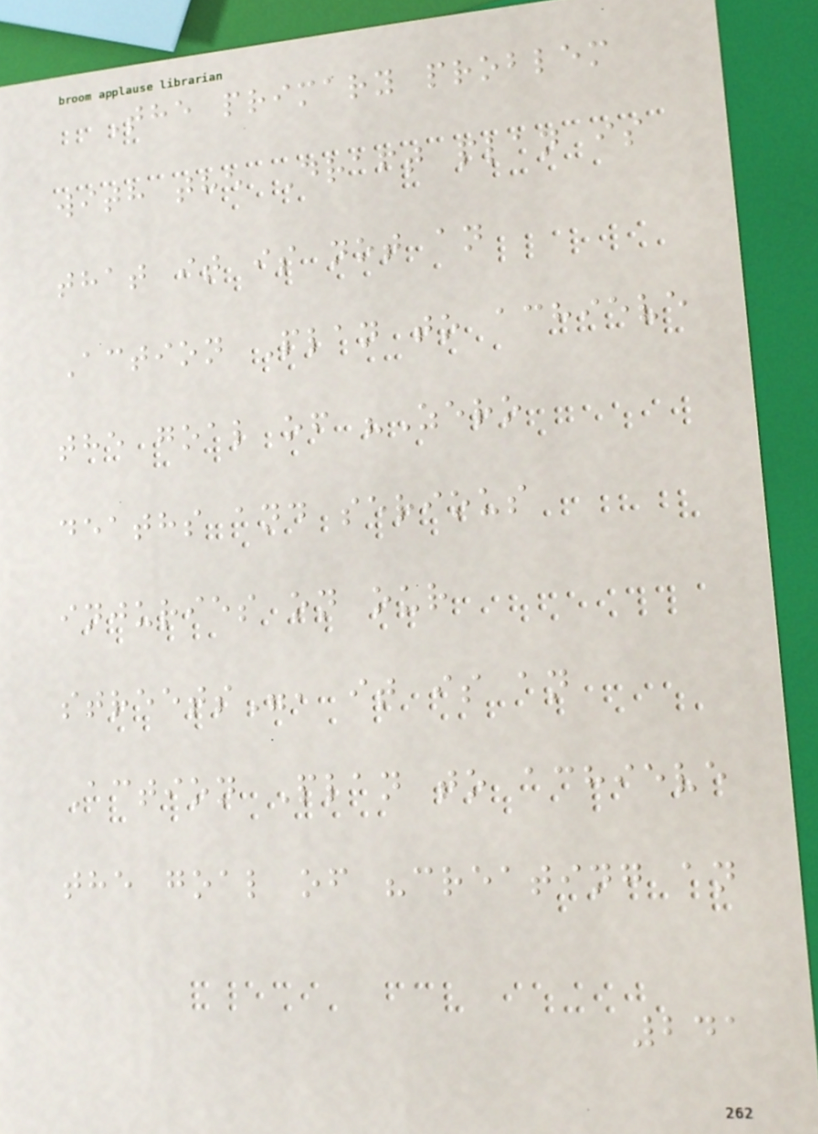The primary problem
with the Draft plan is
that it is not an
Action Plan to achieve
the goal of "Zero
deaths and serious
injuries on our
streets", it is an
Action Plan to achieve
the goal of "creating an
241
